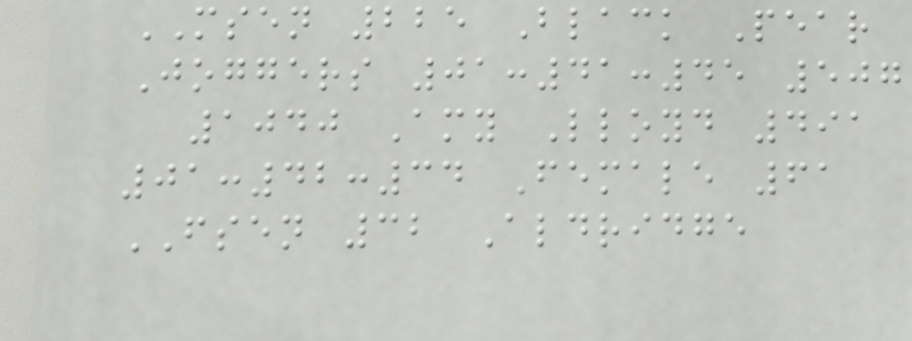MSEN 225 Black Pear
Joggers 01:41:45 507
1040 Amy Lloyd 491
01:42:34 Female 61
FSEN 32 Aldridge
